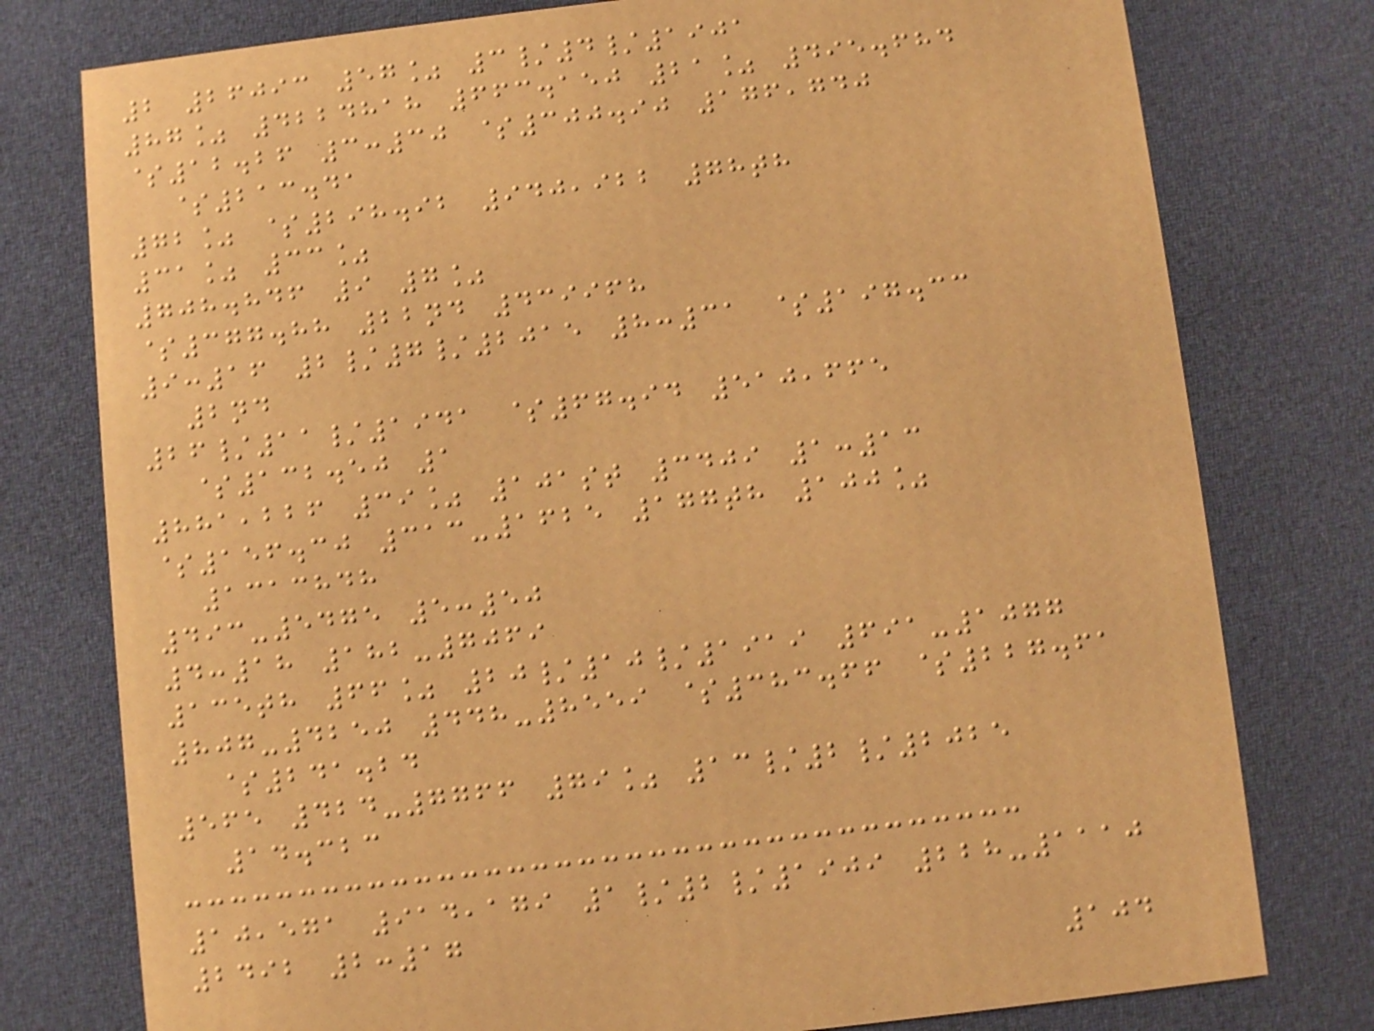2 26093 57% 3/4/1901
87% 4224818 663.150 21% 495.684
$12.26 3:30 $300.90 176,740
$213.41
72% $298.92 940,922 78th
31% 33%
708.846 9 7%
$377.88 22nd 439968
9:16 2/7/2015 8:31 $197.33
2nd
26/11/1941 $67.94 510,665
$132.50 1
881,226 39% 101st 3409 1:13
$156.30 313-1625 177th 100%
1313848
493-5475 5:50
4:18 182-7069
135th 66% 20/10/1919 691-1077
807-4250 448-8559 $383.66 $227.61
$241.24
565 424-7766 79% 13/2/2025
14.323
10,571 914,179 1/2/1909 228-1110
2492 2:17
104
